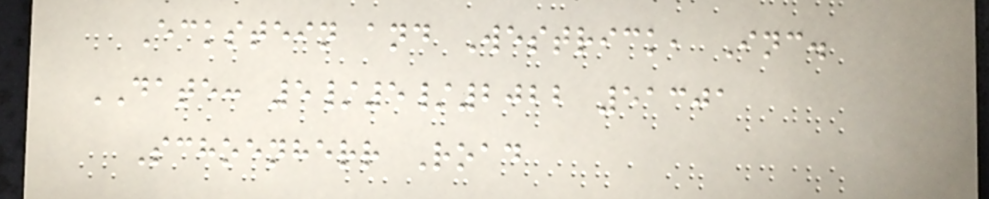Eckstein and Westrick, Inc.
DATE: 5/5/2022 51301
Schoenherr Road
